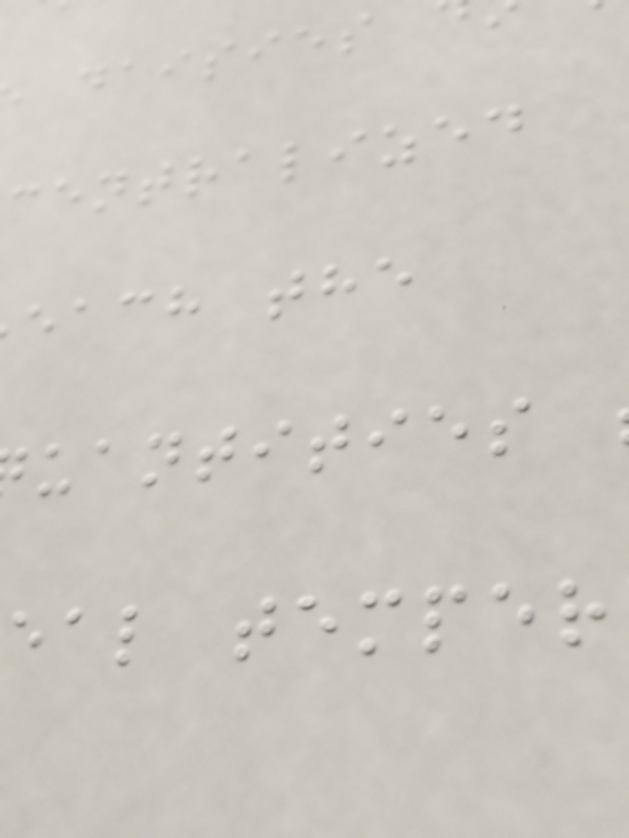daisies
centralized
each the
uantities
eal temper
